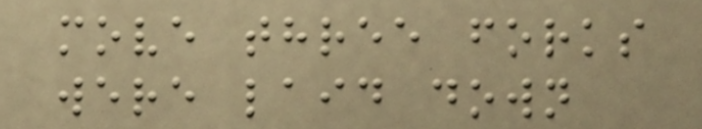move three forks
were laid down
